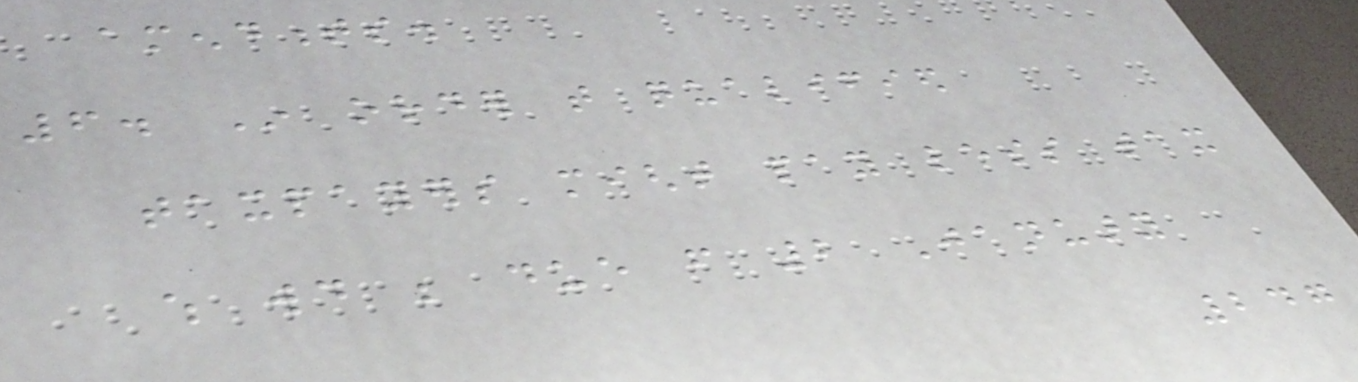amendments.
6. In order that qualified
taxpayers might pay less tax
which would be due from 2 January
247
